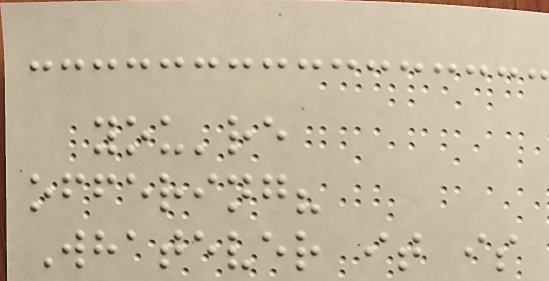you're
offering?
Whatever it is
